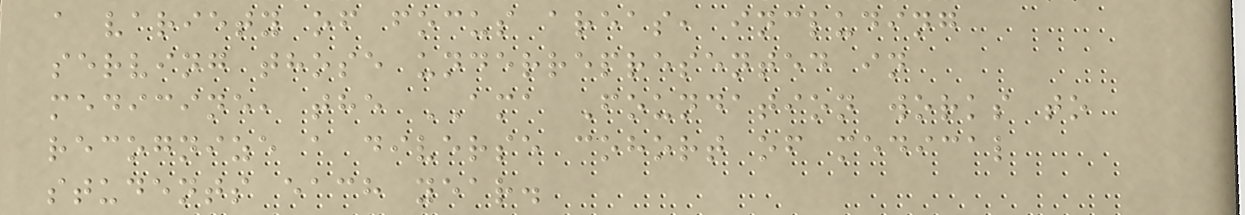a variety of focus areas, including
serving those underrepresented in
medicine, the AMA Foundation works to
recognize a diverse cohort of medical
students each year.
